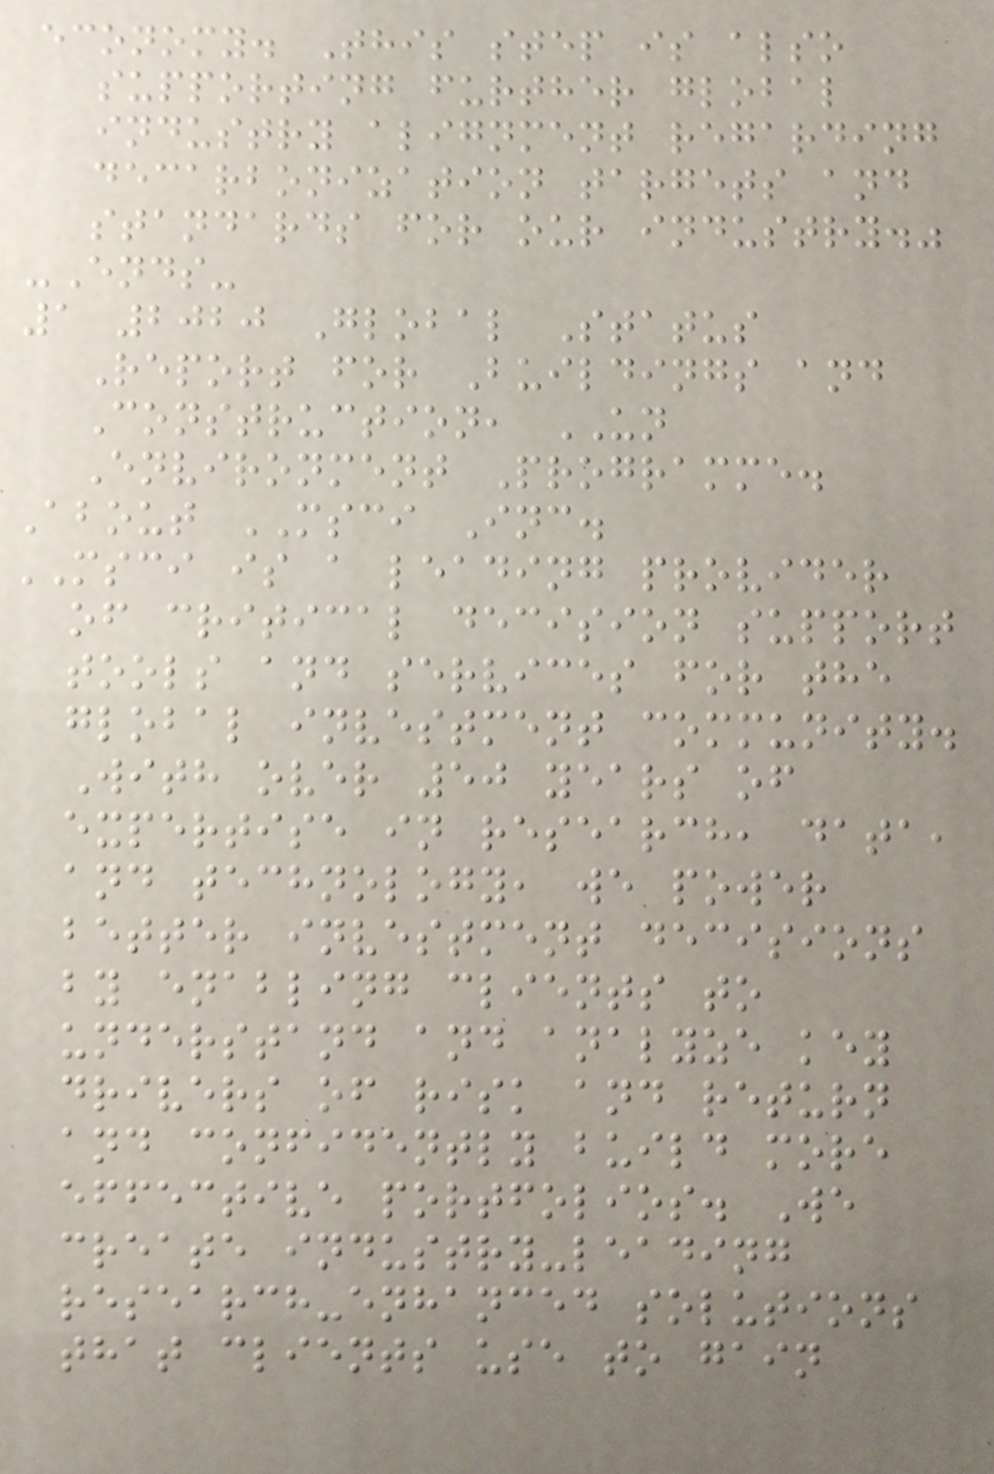economy. This step is also
supporting further global
industry alignment regarding
decarbonization targets and
standards for our industry."
-Ends-
1 2020 Global Status
Report for Buildings and
Construction, UN
Environment Programme.
About MSCI Inc.
MSCI is a leading provider
of critical decision support
tools and services for the
global investment community.
With over 50 years of
expertise in research, data,
and technology, we power
better investment decisions
by enabling clients to
understand and analyze key
drivers of risk and return
and confidently build more
effective portfolios. We
create industry-leading
research-enhanced solutions
that clients use to gain
